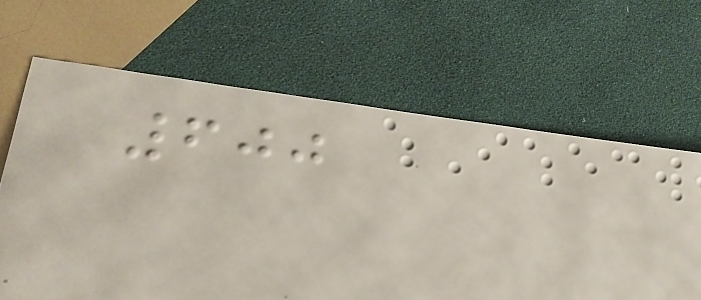600
